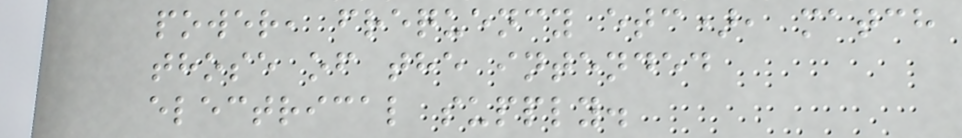power, frequency etc), match
those of the intended
electrical supply.
